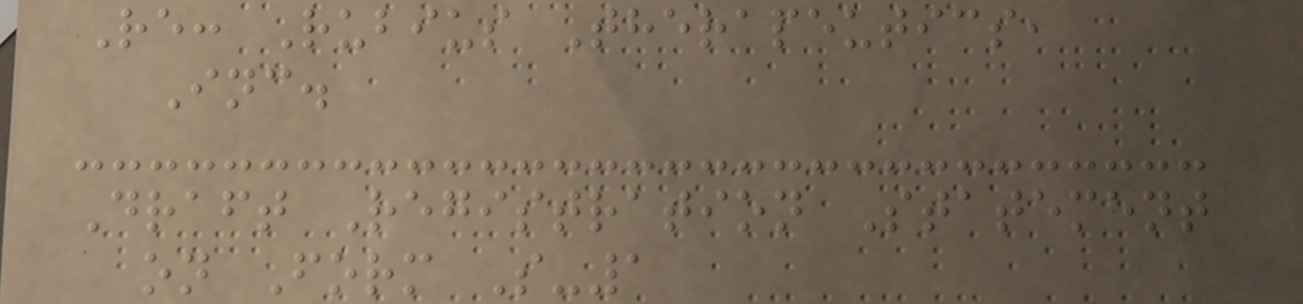Re: Rubius Therapeutics,
Inc.
Draft Registration Statement
on Form S-1
